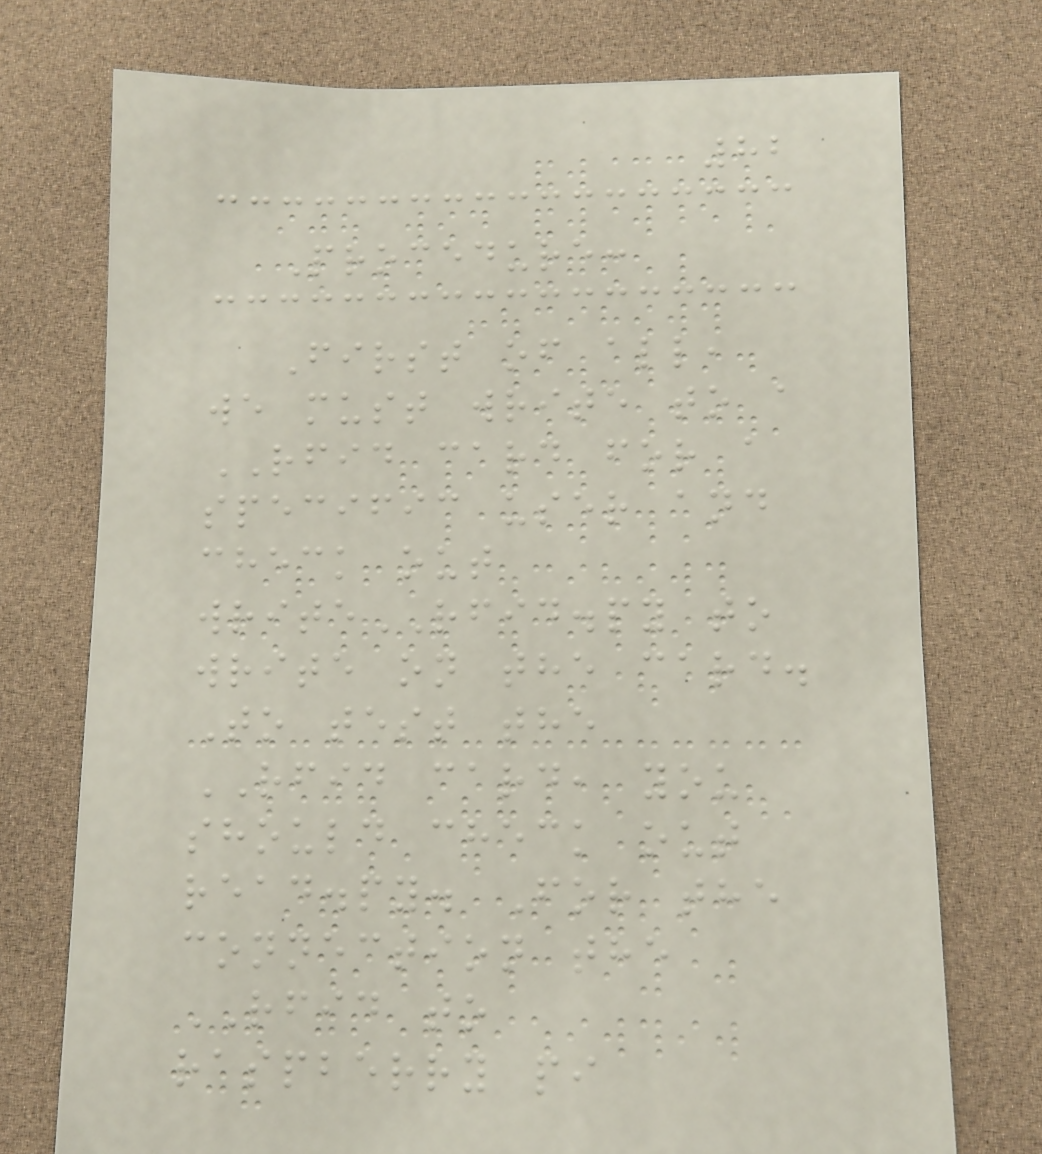82
Procedure:
First of all,
we must write to a
RFID card for a
specific user and
check out
writeRFID.py to
write on the card.
To test the
RFID card, you
should check out
read.py. For the
connection the
RFID to
raspberry pi
